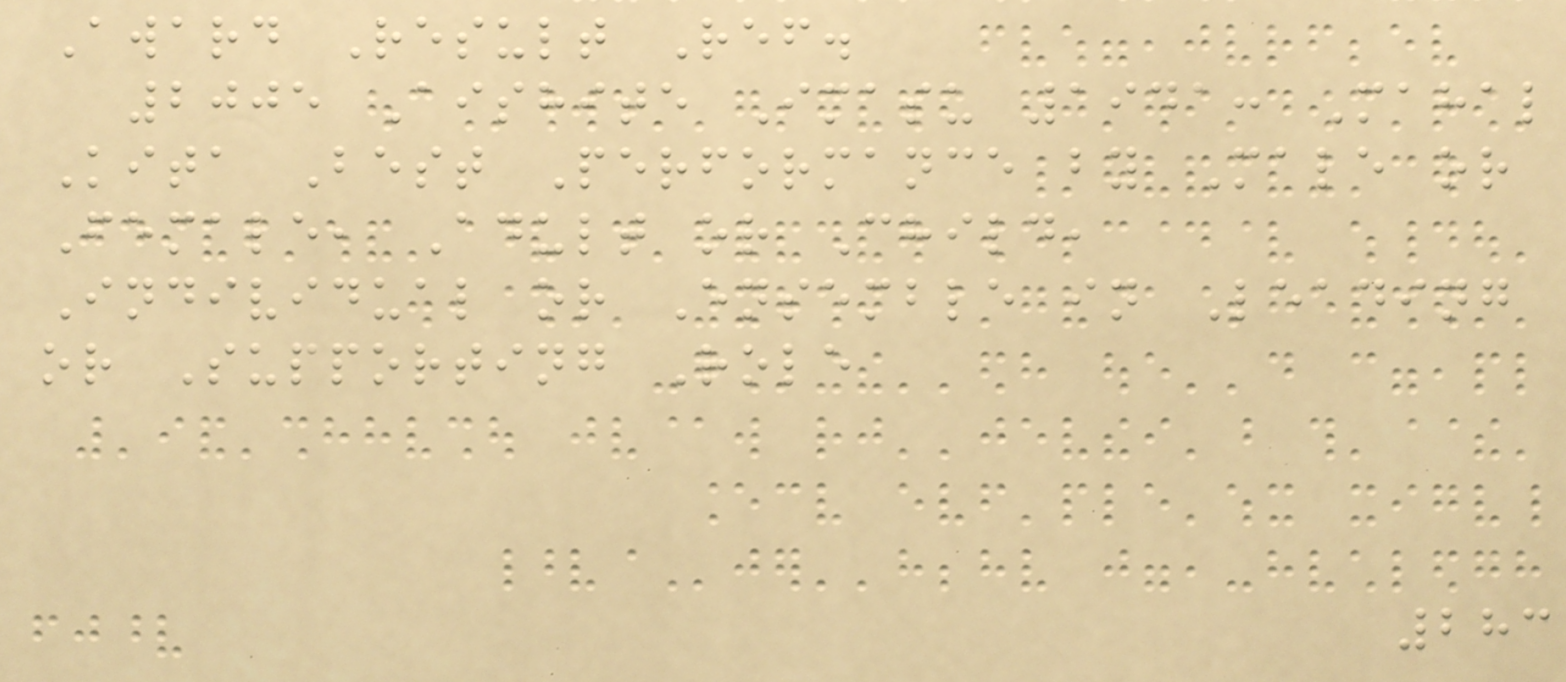Award Result Ref.
2005 Aishite Imasu 1941: Mahal
Kita Best Performance by Male or
Female, Adult or Child,
Individual or Ensemble in Leading
or Supporting Role
283
